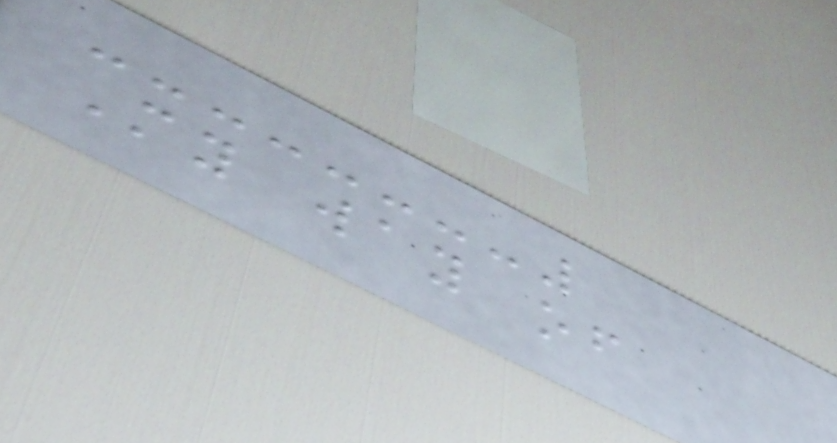My way of
